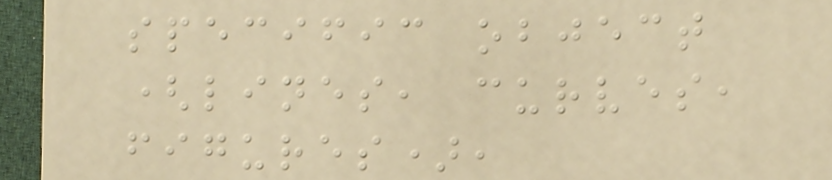specific object
(lines, curves,
figures),
